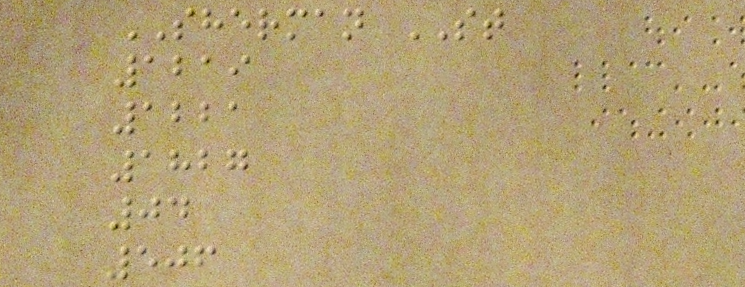SHERMAN ST
1219
1221
1827
04
506
